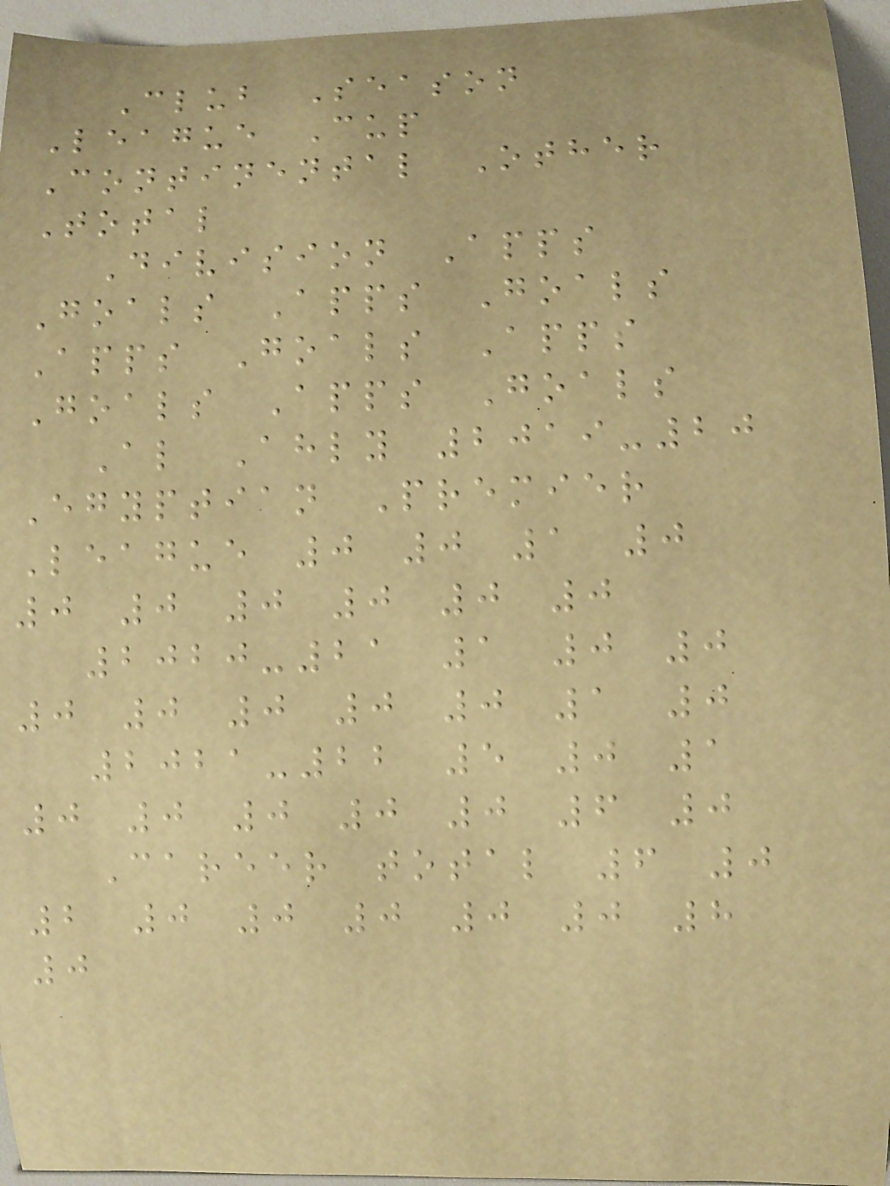Club Season
League Cup
Continental Other
Total
Division Apps
Goals Apps Goals
Apps Goals Apps
Goals Apps Goals
Al Ahly 2019-20
Egyptian Premier
League 0 0 1 0
0 0 0 0 0 0
2020-21 1 0 0
0 0 0 0 0 1 0
2021-22 5 0 1
0 0 0 0 0 6 0
Career total 6 0
2 0 0 0 0 0 8
0
